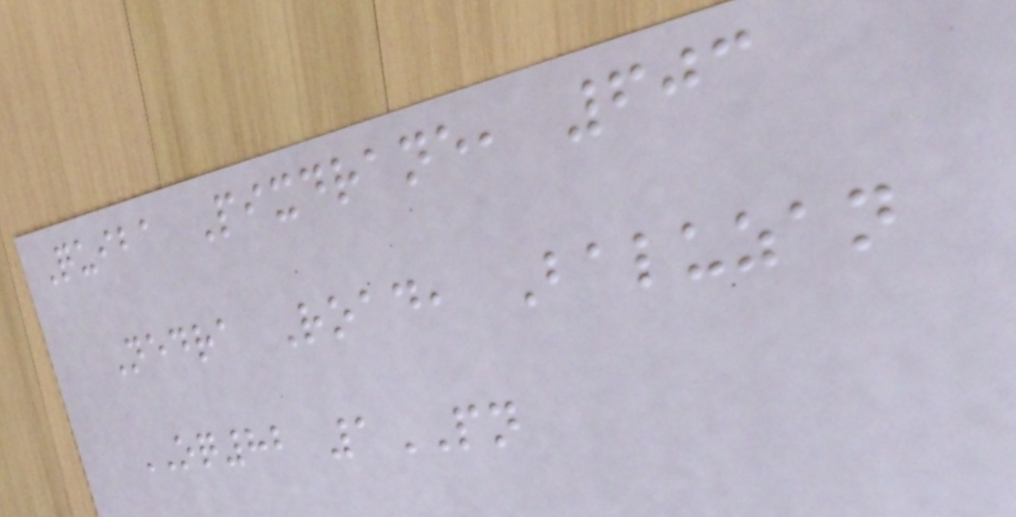Quiba Pixdrane, 603
Nedra Road, Baluzan
OQ82 1PN
